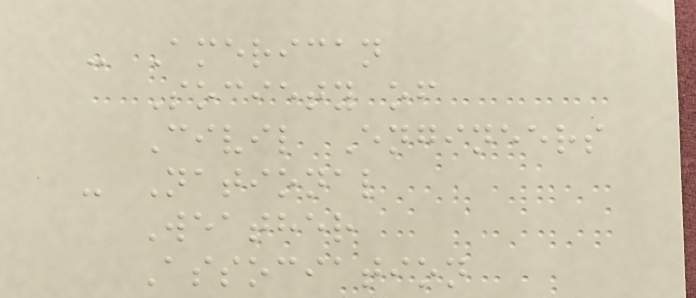- American
Society of
Civil Engineers
- National
Weather
Association
